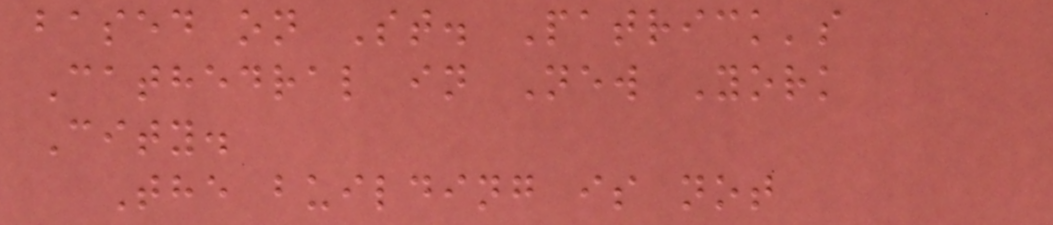based on St. Patrick's
Cathedral in New York
City.
The building is not
